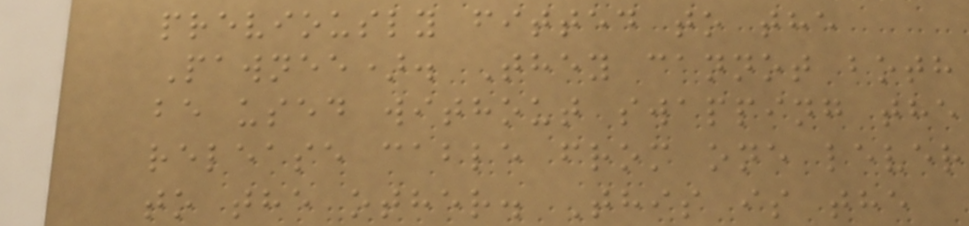previously fitted to the
Pawnee). They cannot both
be used without swapping the
release cable from one lever
to the other. This is the
